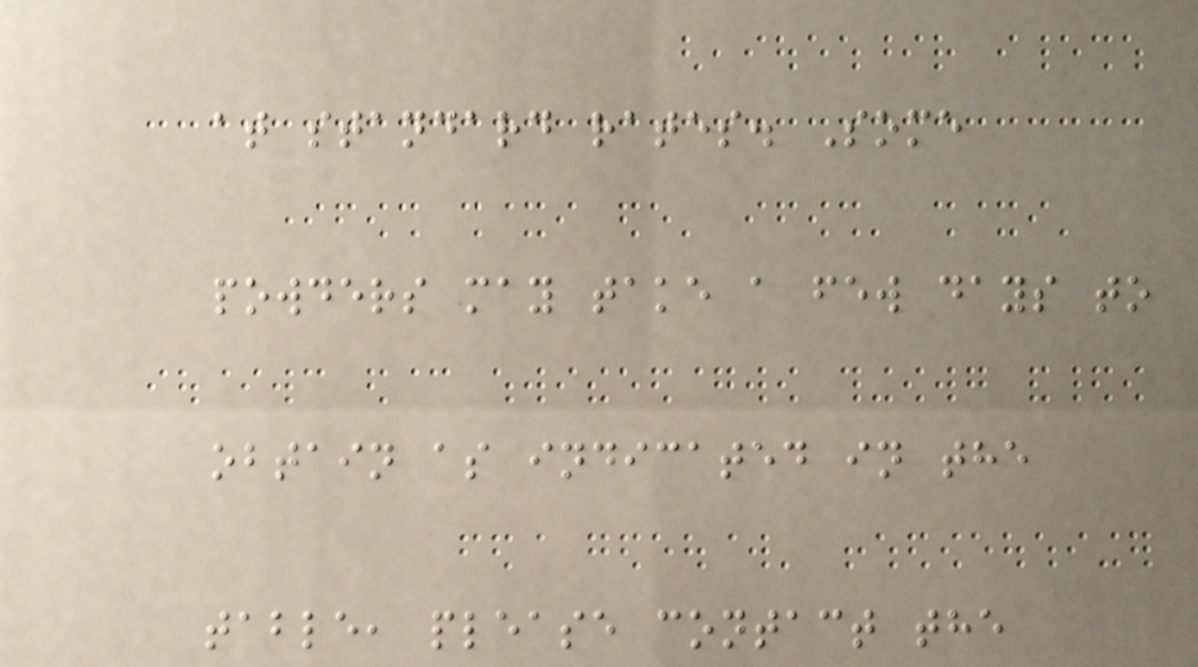at standard rates. Some
powders may take a few days to
obtain as indicated in the
table, please contact the
